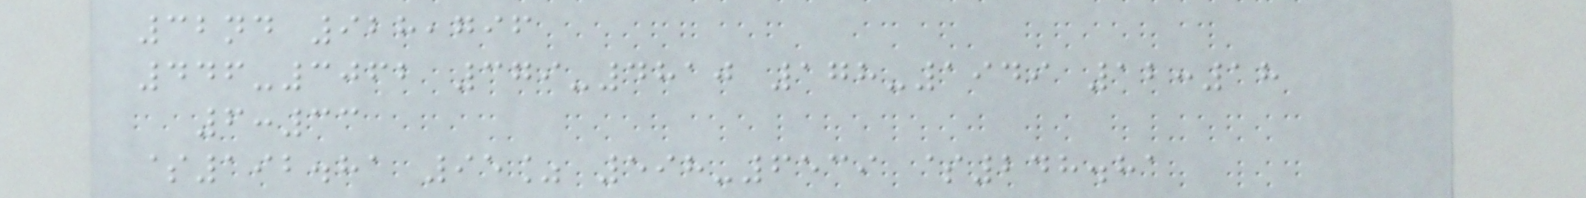32nd 928,796
446-3062 379-4810 178-1949 12:18
6:33
$192.81 95% 598-6539 $248.81
